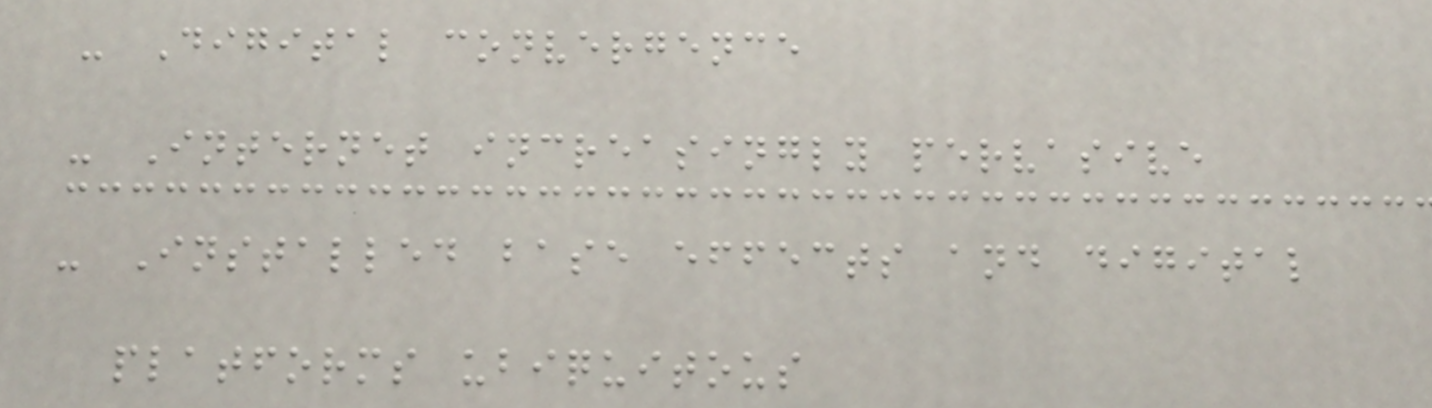- Digital convergence
- Internet increasingly pervasive
- Installed base effects and digital
platforms ubiquitous
